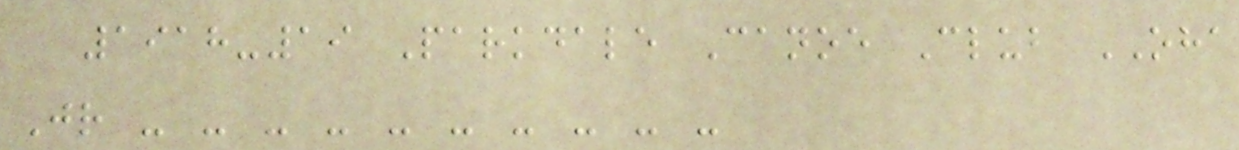1918-19 Parkdale Canoe Club OHA
Jr - - - - - - - - - -
